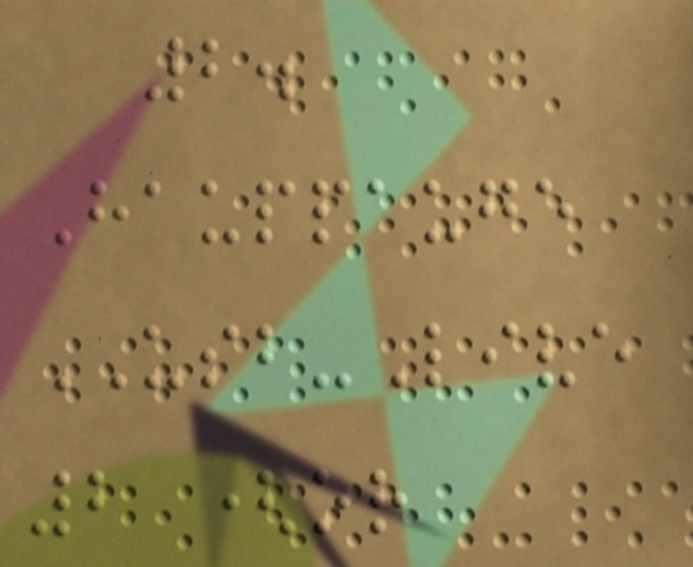2.
Hauppauge
USB-Live
2 (or
